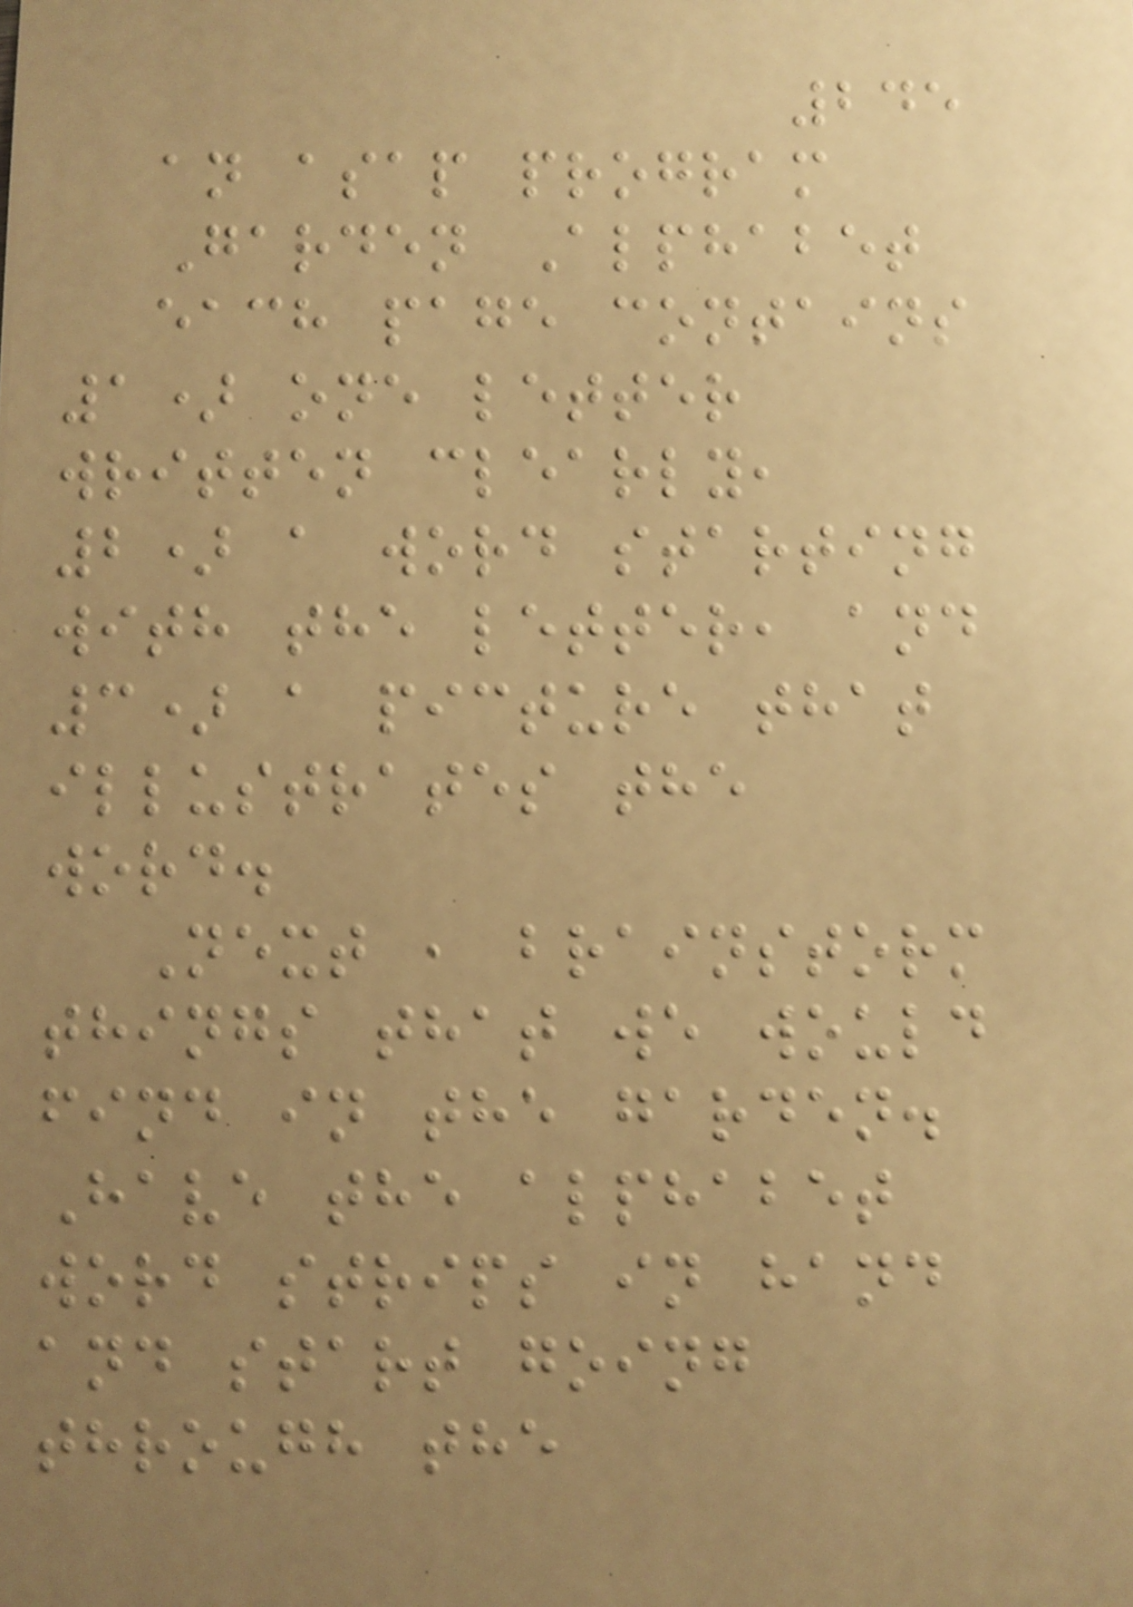245
an asap program
Garden Alphabet
each page contains
1) one letter
written clearly,
2) a word starting
with the letter, and
3) a picture that
illustrates the
word.
Next , brainstorm
things that we would
find in the garden.
Have the alphabet
word strips in hand
and start going
through the
